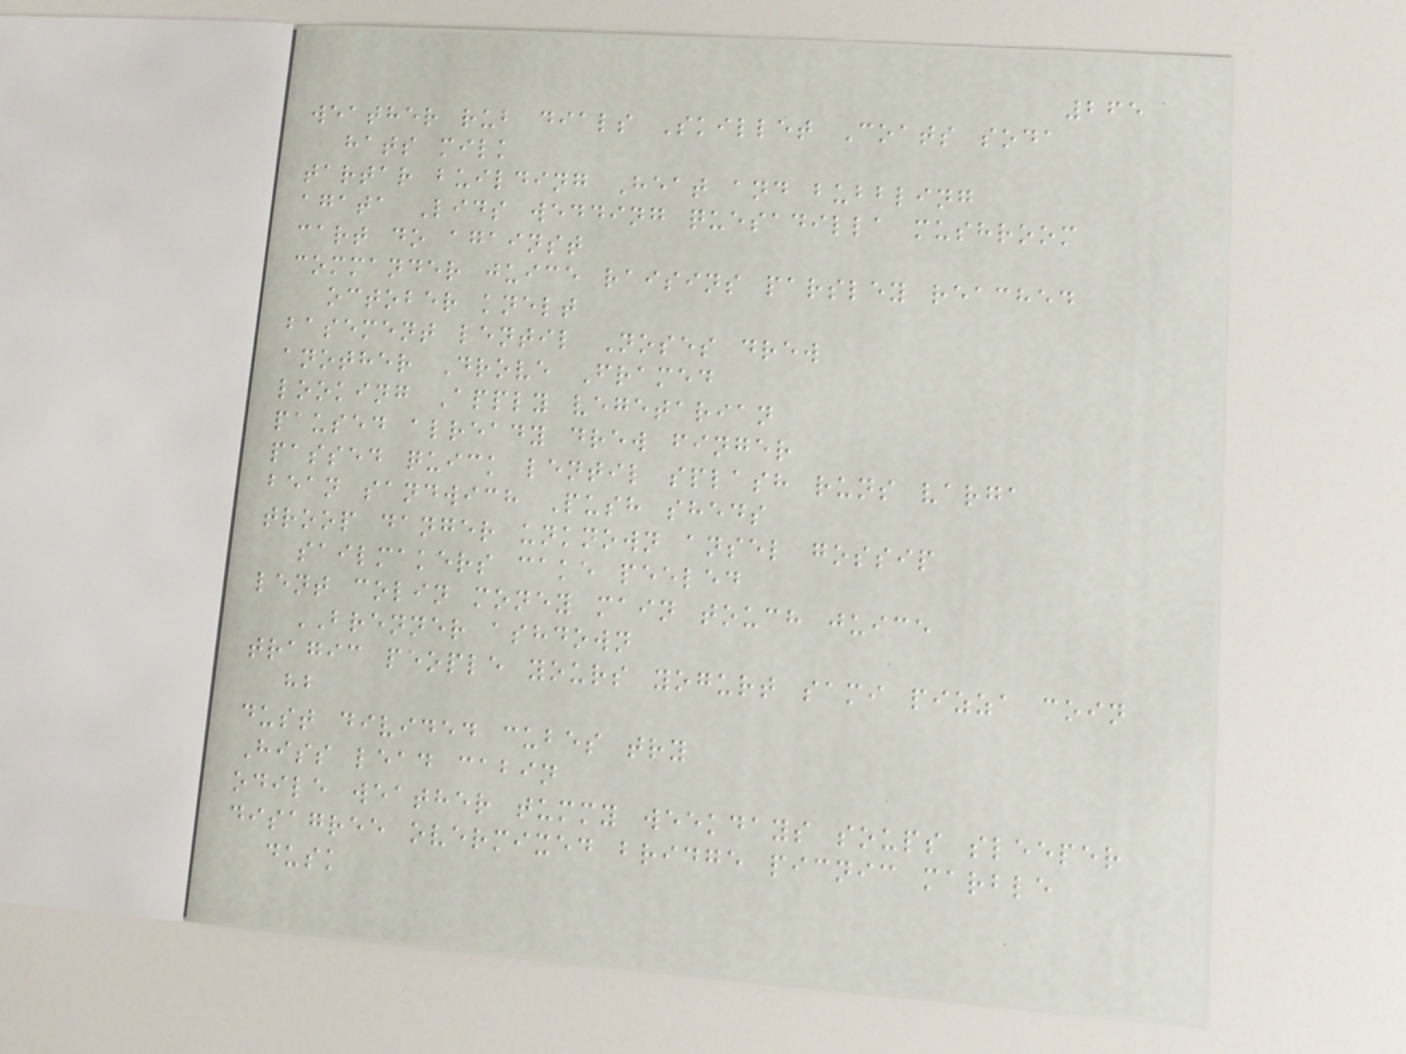265
weather rub dials Skillet Coats soda
hats milk
tartar building Heat and bubbling
agata Lids wedding quesadilla mushroom
cart do against
commander juice raisins parsley reached
october knelt
basement lentil Noses drew
another Drove Framed
looking Apply vegetarian
paused already drew finger
passed quick lentil splash runs varga
bean sandwich Push sheds
troop danger unknown ansel gossip
sailmakers cake peeled
lent colin money main touch juice
BRENNER ashdown
tragic people yours yogurt sami pizza coin
hb
dust divided cubes try
Hiss lead cabin
odile weather tummy weekdays soups sleeper
disagree overmixed bridge picnic marble
dusk
